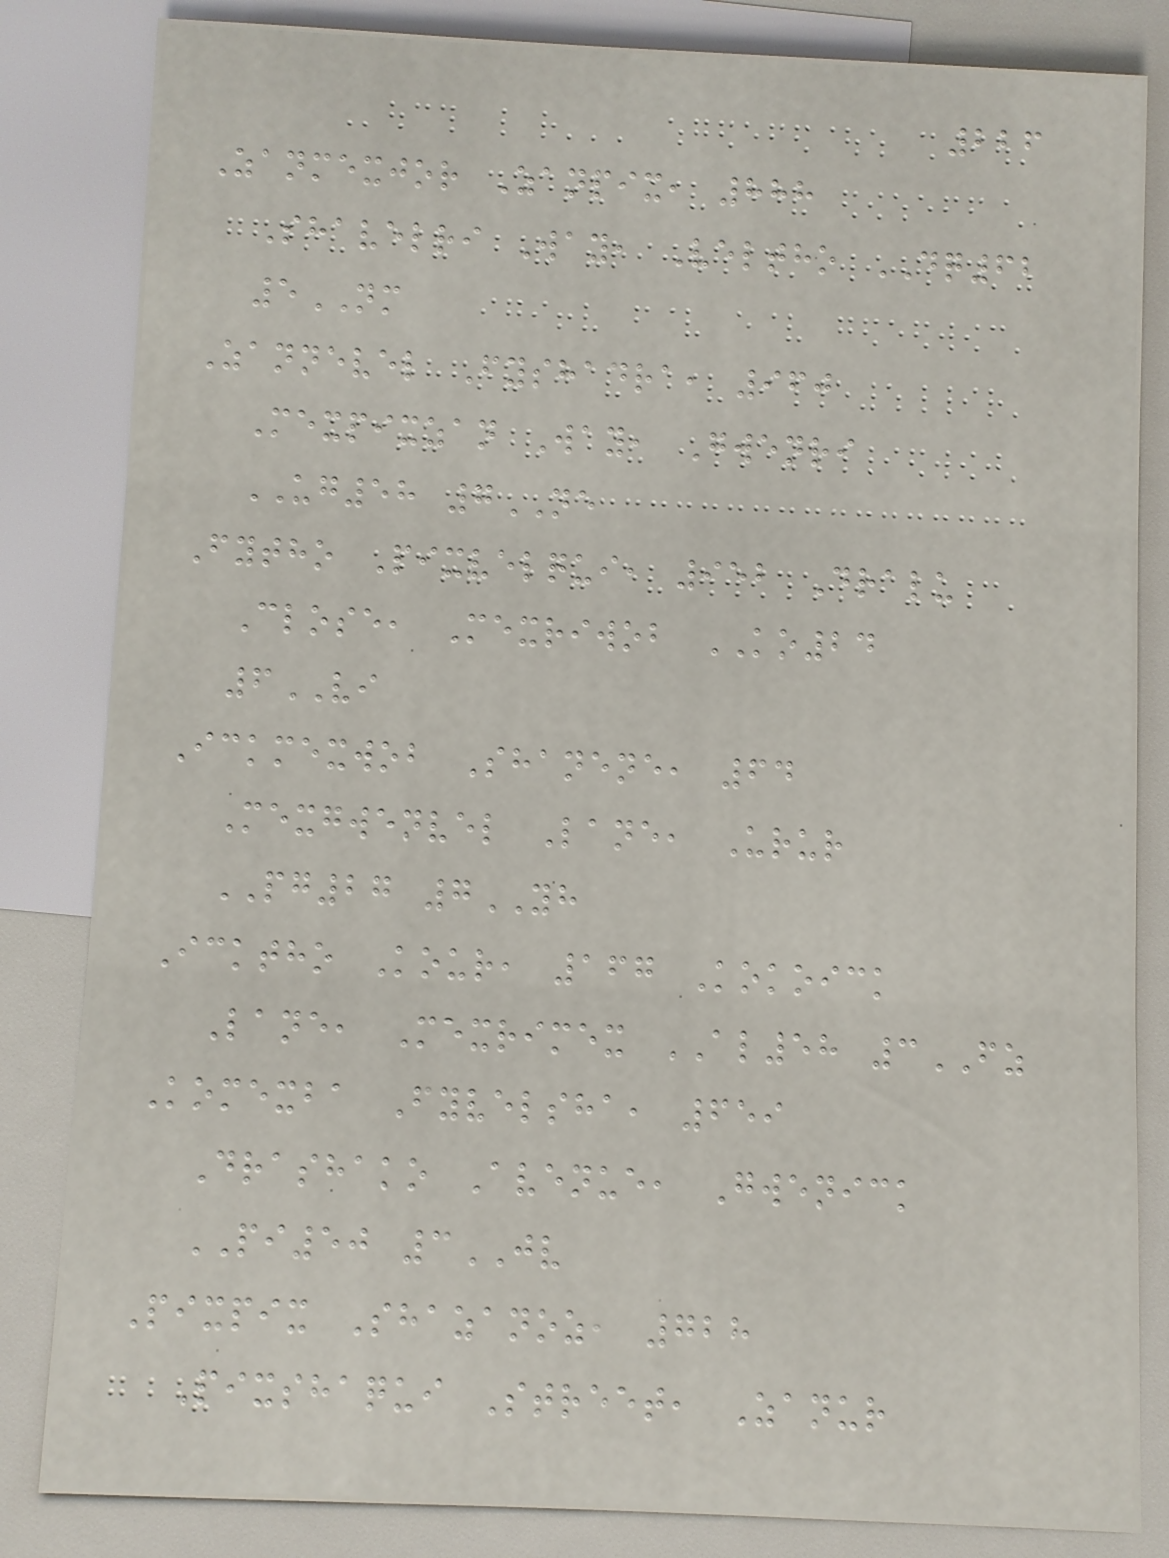226
Zanmexjor Zanpix, 888
Shavelri Way, Veltho DQ62
5NM
Zannevel Fyshadra, 960
Mexpixzan Way, Gwenri
UG58 7NE
Fytho Pixvelqui, 952 Dralu
Close, Mexriwob KO24
6VI
Ickmexwob Shanene, 64
Mexgwenvel Lane, Urur
PG27 7YH
Icktho Kour, 167 Kokoick
Lane, Mexrimex AL58 3FZ
Komexba Fyvelsha, 659
Drashako Avenue, Gwenick
PI50 3JV
Pixpix Shazanoz, 728
Pixshaqui Street, Zanur
